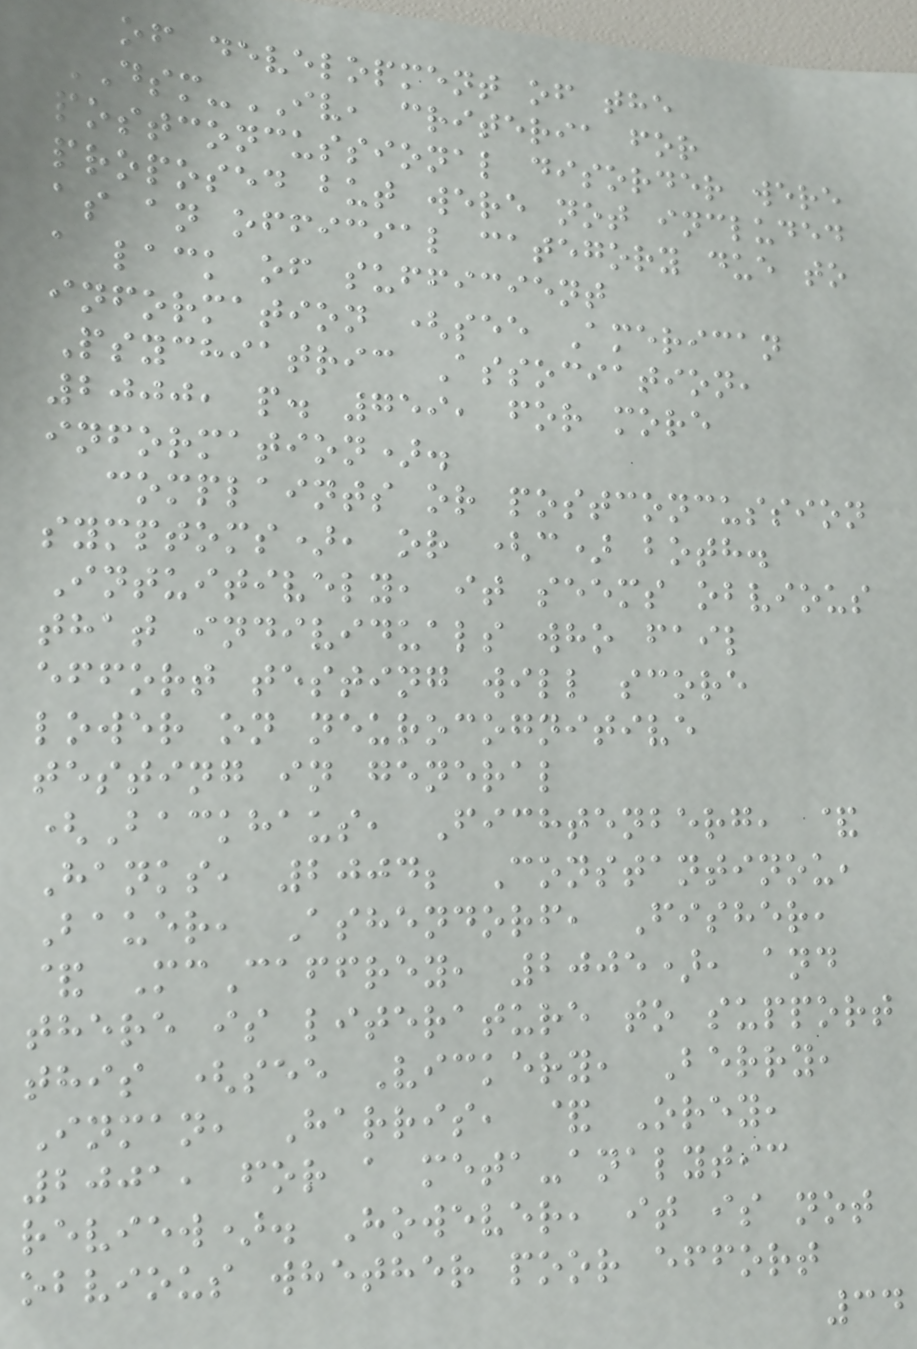of development of the
DSM-IV, criteria for
postconcussional disorder were
proposed but were not included
as an official category due to
a lack of sufficient
information (see American
Psychiatric Association,
2000, p. 759, for more
information).
complaints or postconcussion
symptoms), or (c) both.
Intuitively, it seems obvious
that individuals who fail
effort testing will score
lower on neurocognitive
testing in general
(Backhaus, Fichtenberg, &
Hanks, 2004; Constantinou,
Bauer, Ashendorf, Fisher,
& McCaffrey, 2005), and
there is literature to support
this (see Vickery, Berry,
Inman, Harris, & Orey,
2001, for a meta-analytic
review). However, it is not
obvious whether poor effort
34
